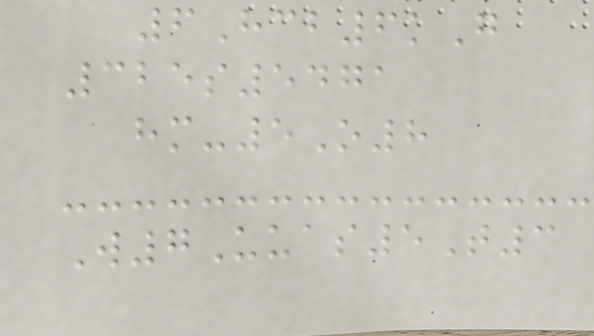6Hcb6kG
325s5471
hm-5O8
W7Uuas5T3
